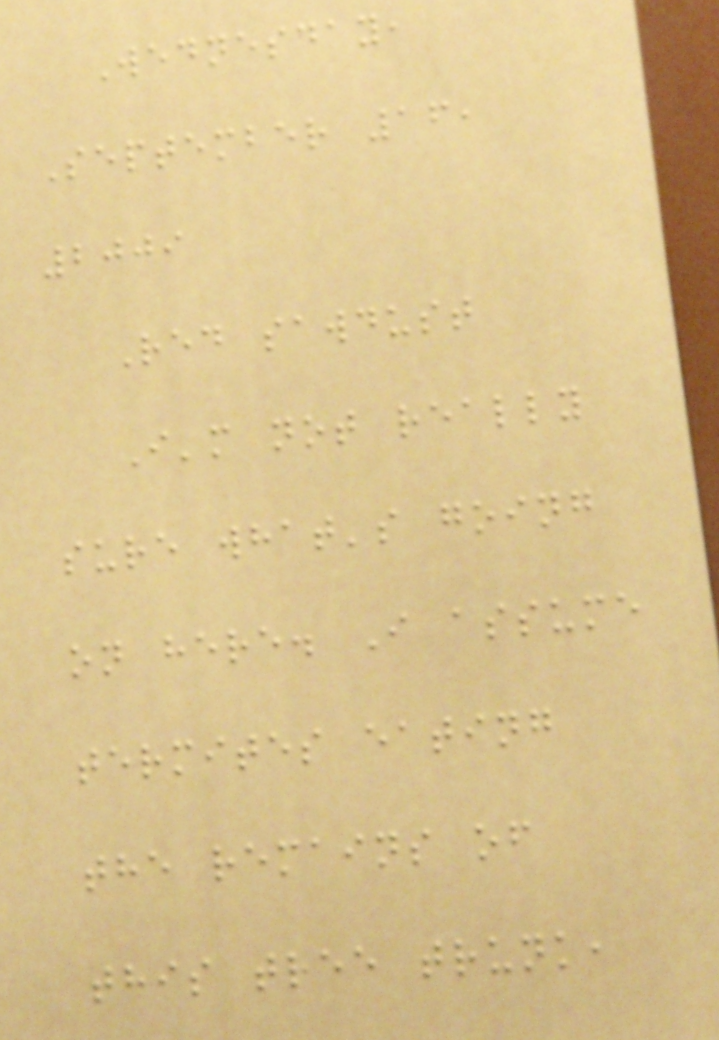Wednesday,
September 16,
2009
Red sawdust
I'm not really
sure what's going
on here. I assume
termites eating
the remains of
this tree trunk,
